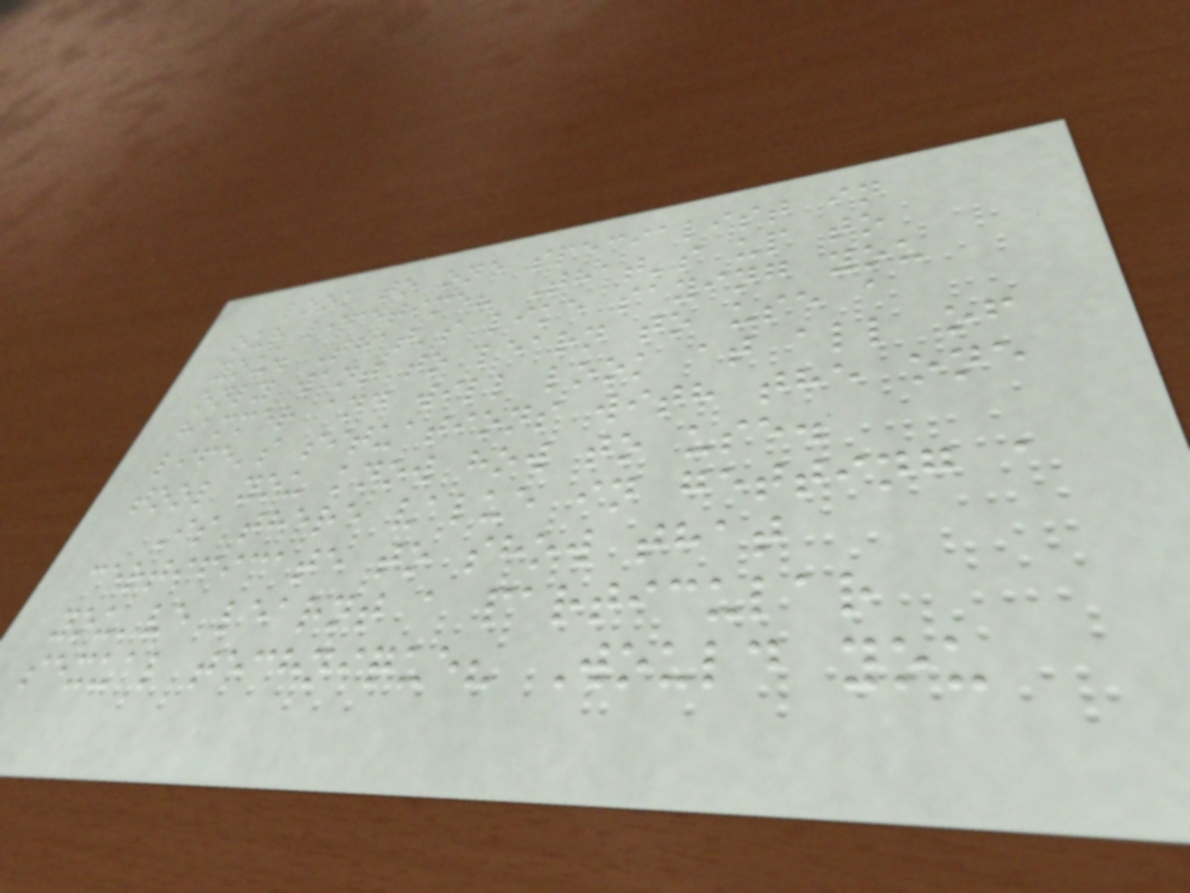look to one specialist in
our lifetime? That's up to
you. That's like saying you
only want to learn to use a
hammer and will look at all of
life's situations with the one
tool you know how to use.
Is there value in getting a
certificate to show that
you've learnt a particular
sexual technique? Would you
